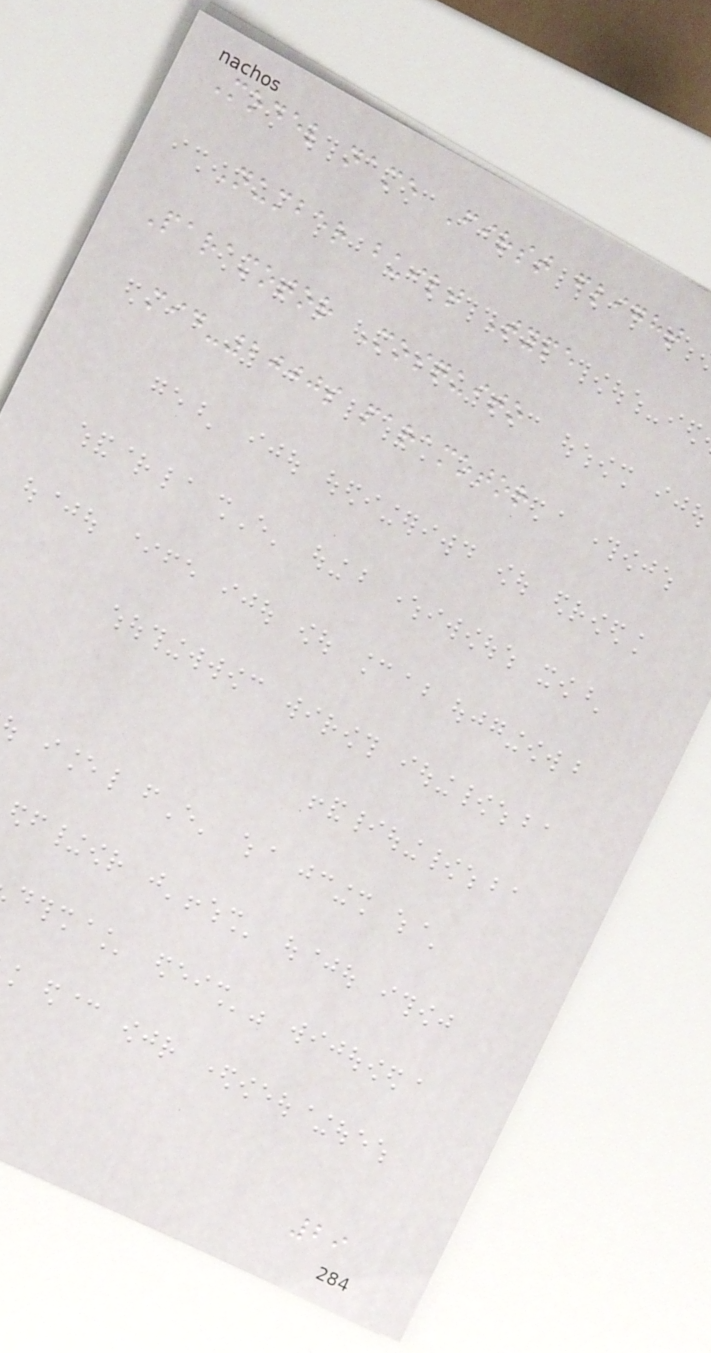Model name First flight
Number built Type
Paramotor Mosquito
mid-2000s paramotor
29
